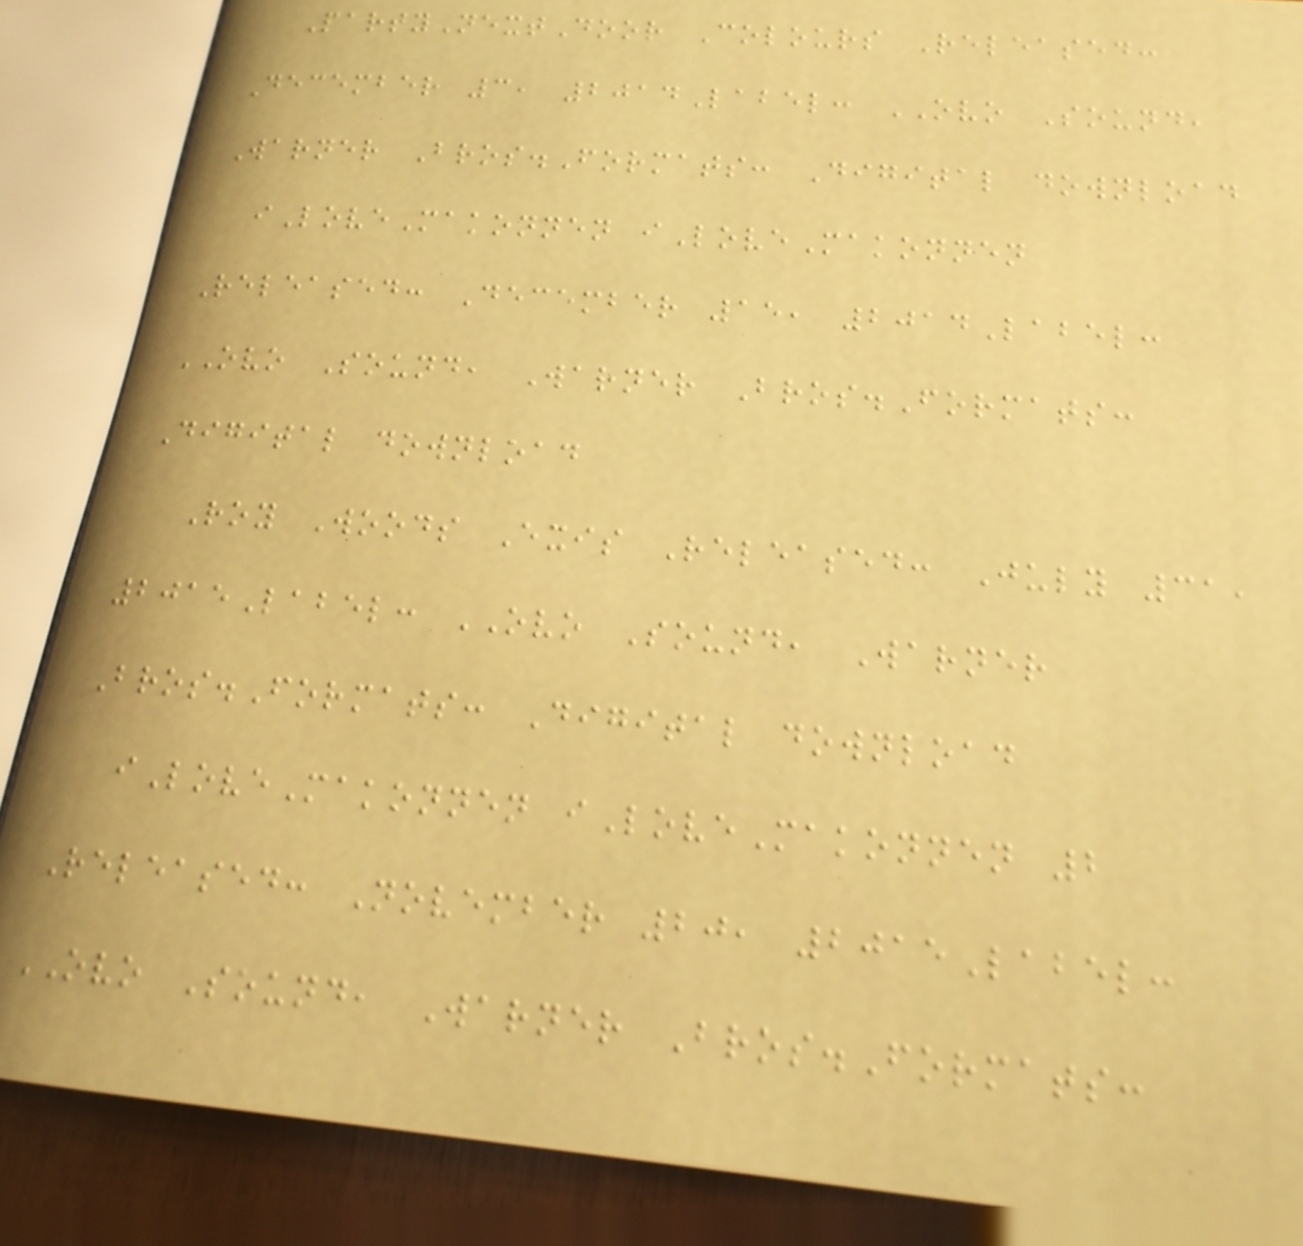PartyNextDoor Colours Released:
December 3, 2014Label: OVO Sound,
Warner Bros.Formats: Digital download
iLoveMakonnen iLoveMakonnen
Released: December 15, 2014Label:
OVO Sound, Warner Bros.Formats:
Digital download
Roy Woods Exis Released: July 31,
2015Label: OVO Sound, Warner
Bros.Formats: Digital download
iLoveMakonnen iLoveMakonnen 2
Released: November 20, 2015Label:
OVO Sound, Warner Bros.Formats:
